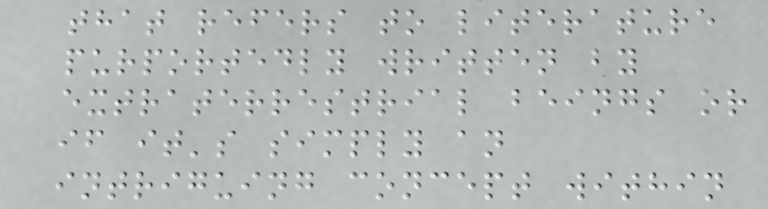that refers to literature
purportedly written by
extraterrestrial beings or
if it's simply an
intriguing concept within
